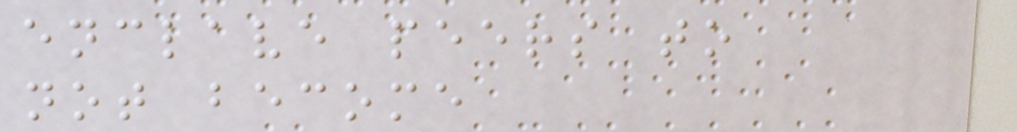enclave peers to
not become
